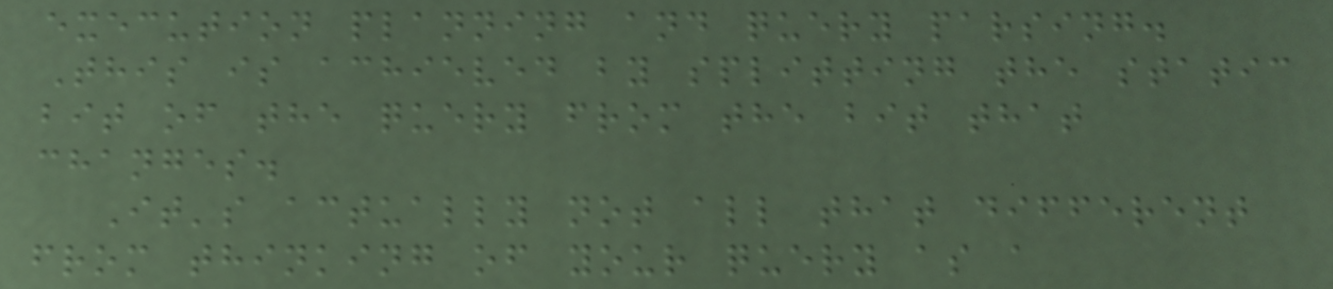execution planning and query parsing.
This is achieved by splitting the static
bit of the query from the bit that
changes.
It's actually not all that different
from thinking of your query as a
